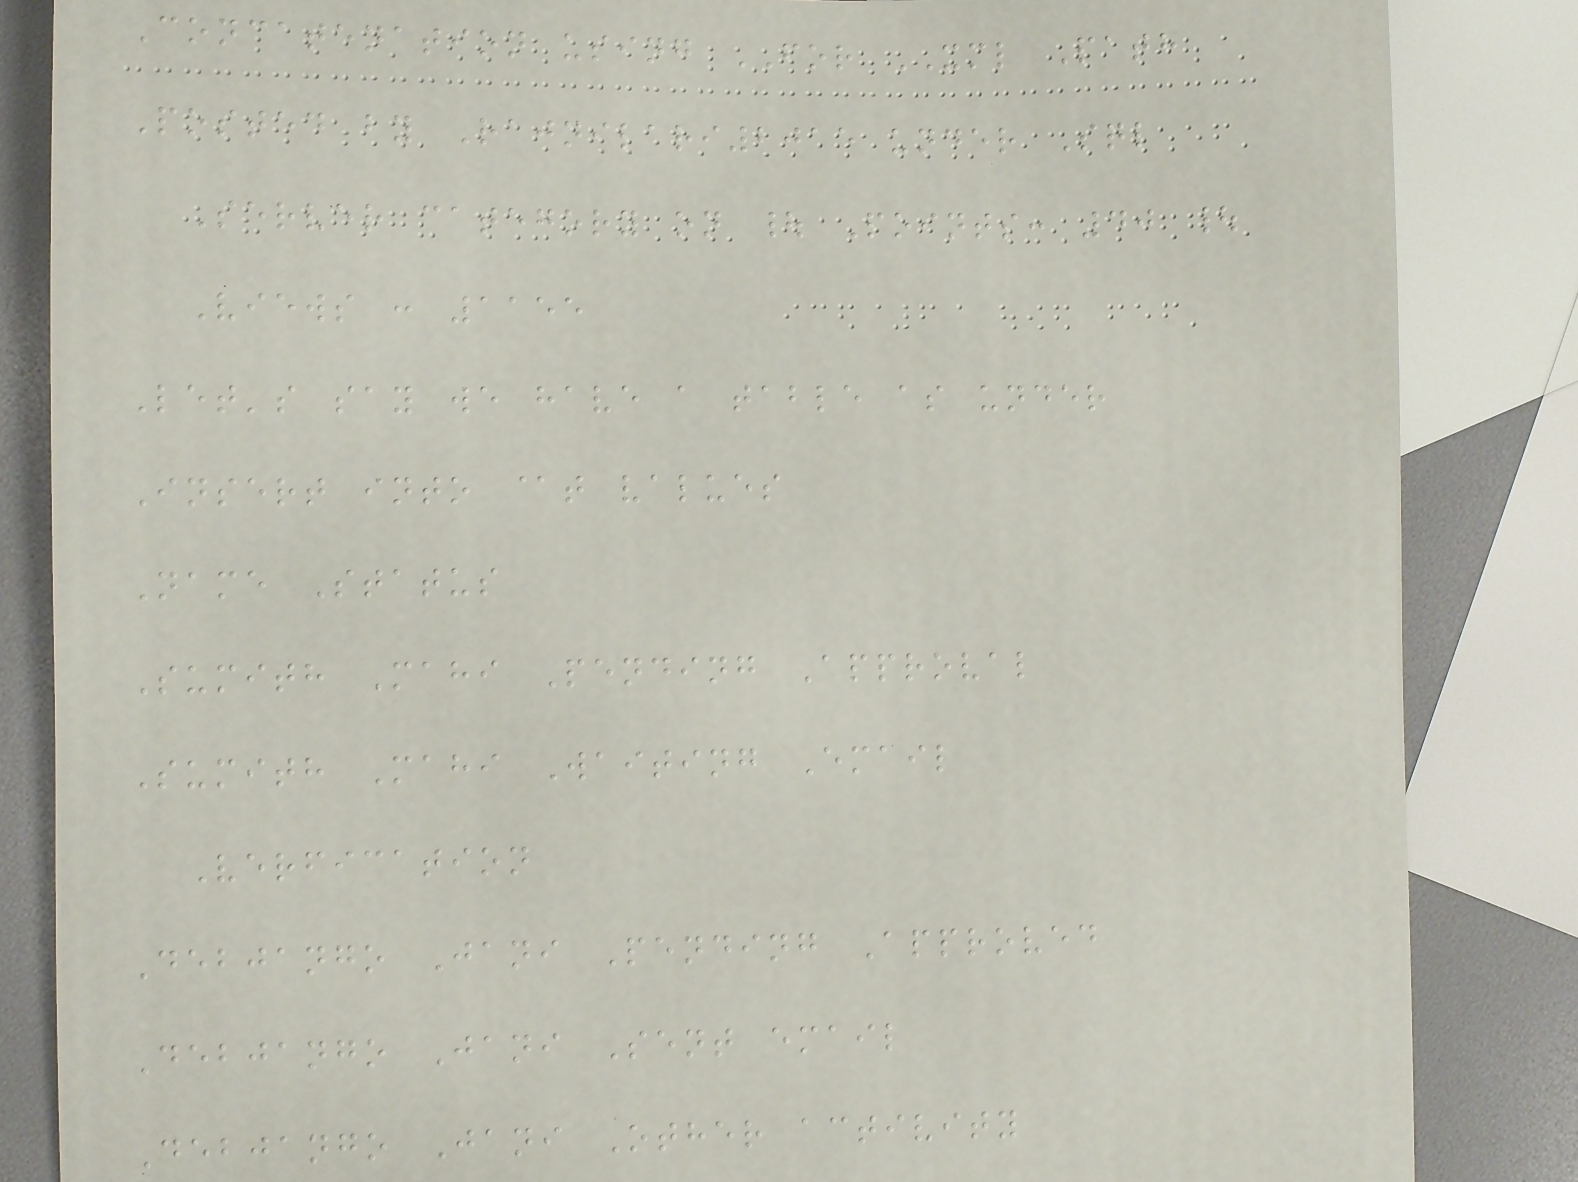Concatenation using FOR XML Path
Posted by Rajnilari2015 under Sql
Server category on | Points: 40 |
Views : 1155
Let's say we have a table as under
Insert into @t values
Name Status
Sumith Mahi Pending Approval
Sumith Mahi Waiting Email
Verfication
Debjango Jani Pending Approved
Debjango Jani Sent email
Debjango Jani Other activity
